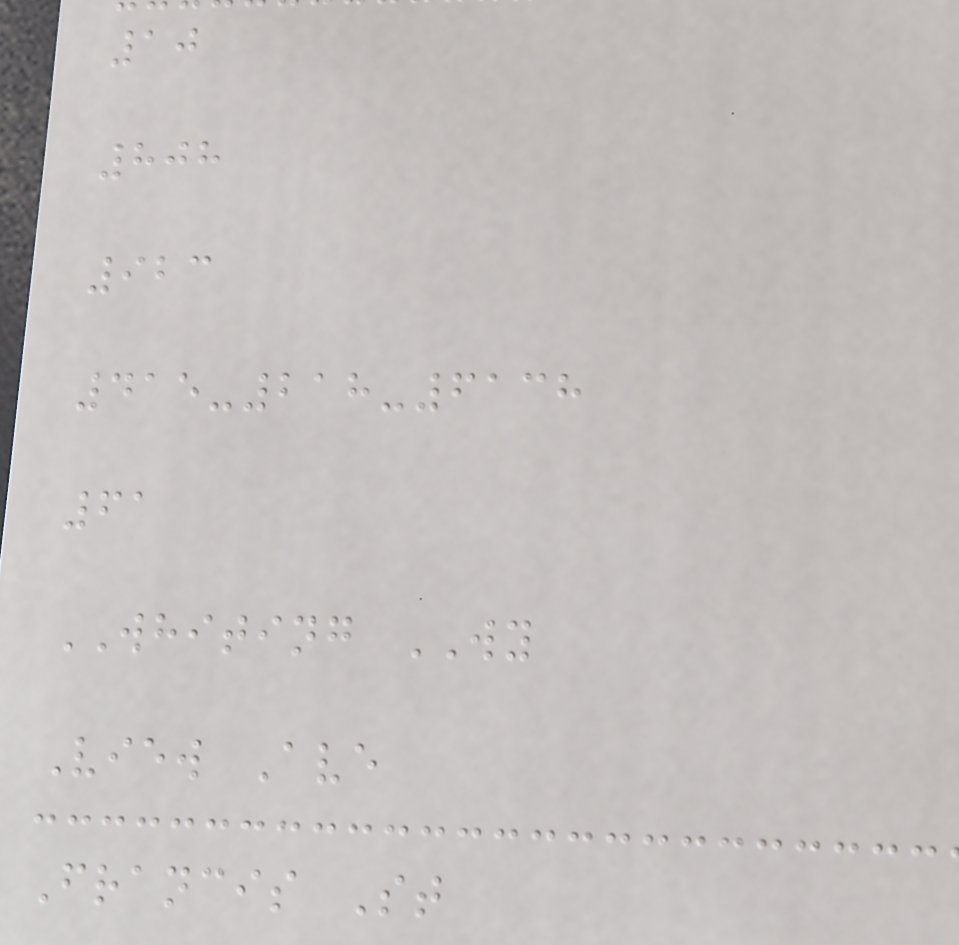10
808
923
415-218-6138
61
WHITING WY
View Ave
Francis St
